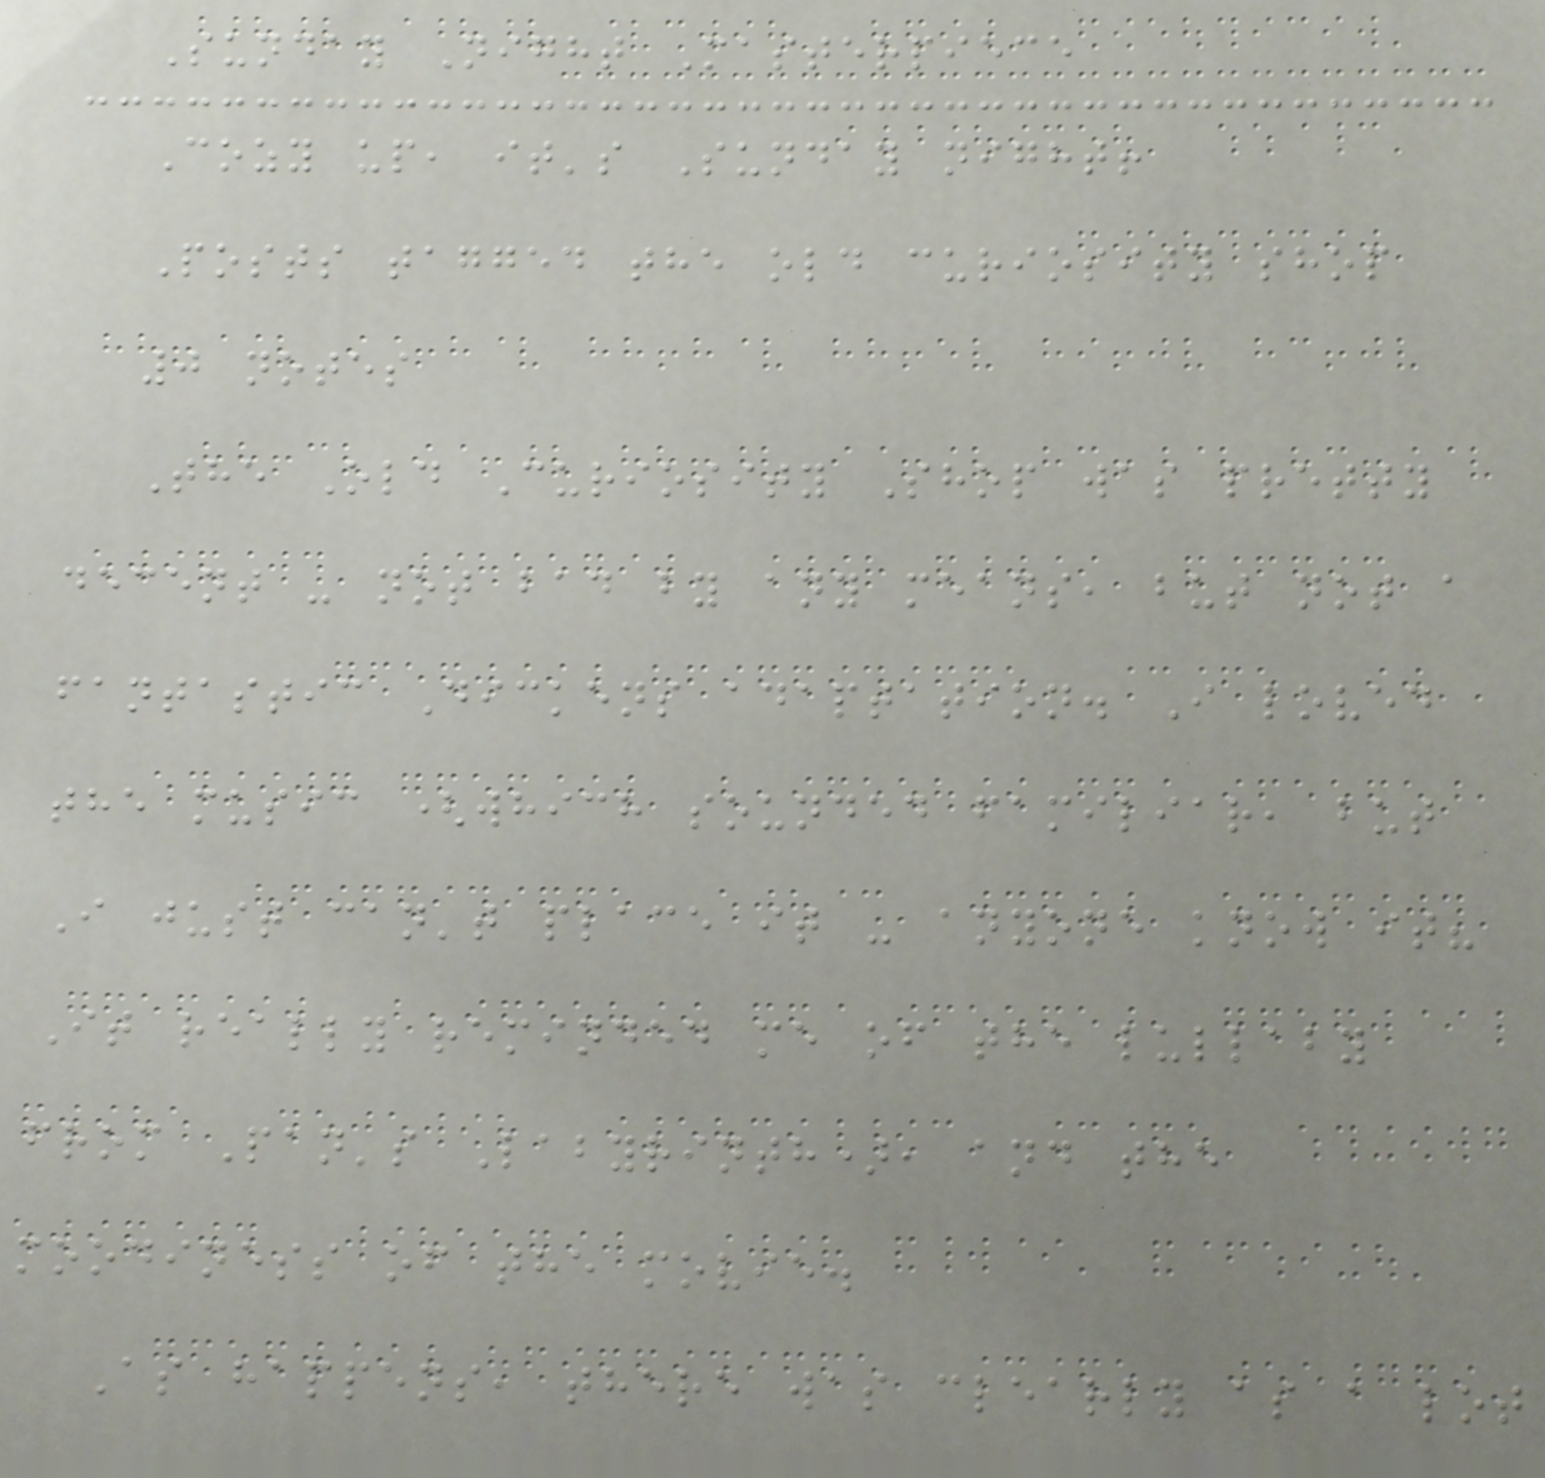Sunday Night Masterpiece
Cozy up, it's Sunday night!
Posts tagged the old curiosity shop
0 notes
The Old Curiosity Shop was pretty
decent - not bad by any means, but not a
fantastic Dickens adaptation. I loved
the music (which sounded familiar, but
I just can't place it - anyone know it?
It really reminded me of the lullaby
from Pan's Labyrinth), and the
moodiness of the movie.
As happens, there was clearly as a lot
